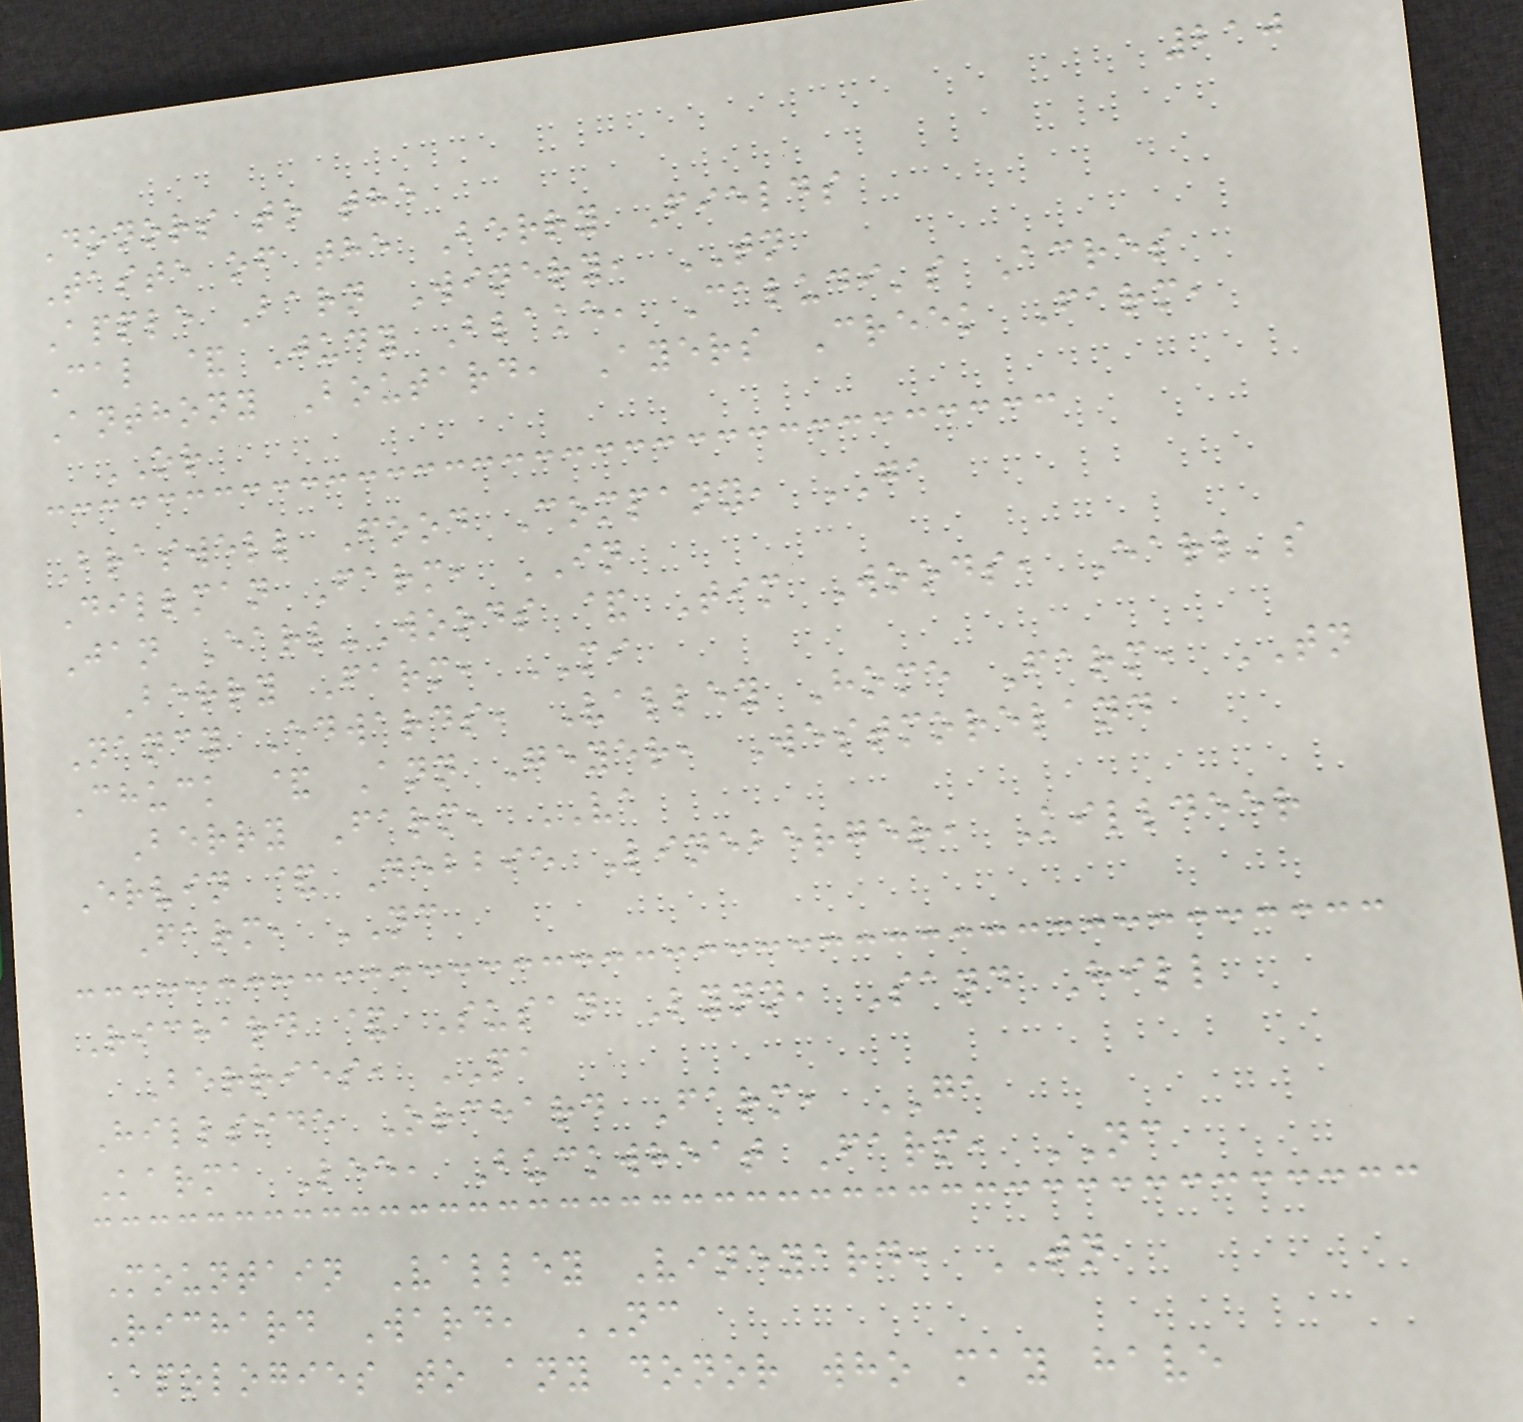210
Donors to the
Taste of the Berry Fields
Apple Barn Winery, TN
Cal & Judy Blake, Caludi's Acres
Anthony Boutard, Ayers Creek Farm,
OR
Braswell Food Company, GA
Dillman Farm, IN
Jan Earl-Woods & Tim Woods, Earl's
Berry Farm, MI
Nancy Edwards, Valley Home Farm, TN
Chuck & Ann Geyer, Westmoreland
Berry Farm, VA
Ervin & Debbie Lineberger, Killdeer
Farm, NC
Richard & Susan Lynn, Sand Hill
Berries, PA
Hillside Orchard Farm, GA
Karma Lee, Buckwheat Farm, NC
Mountain Valley Vineyard, TN
Richard Ward, NC
Apologies to any donor who may have
